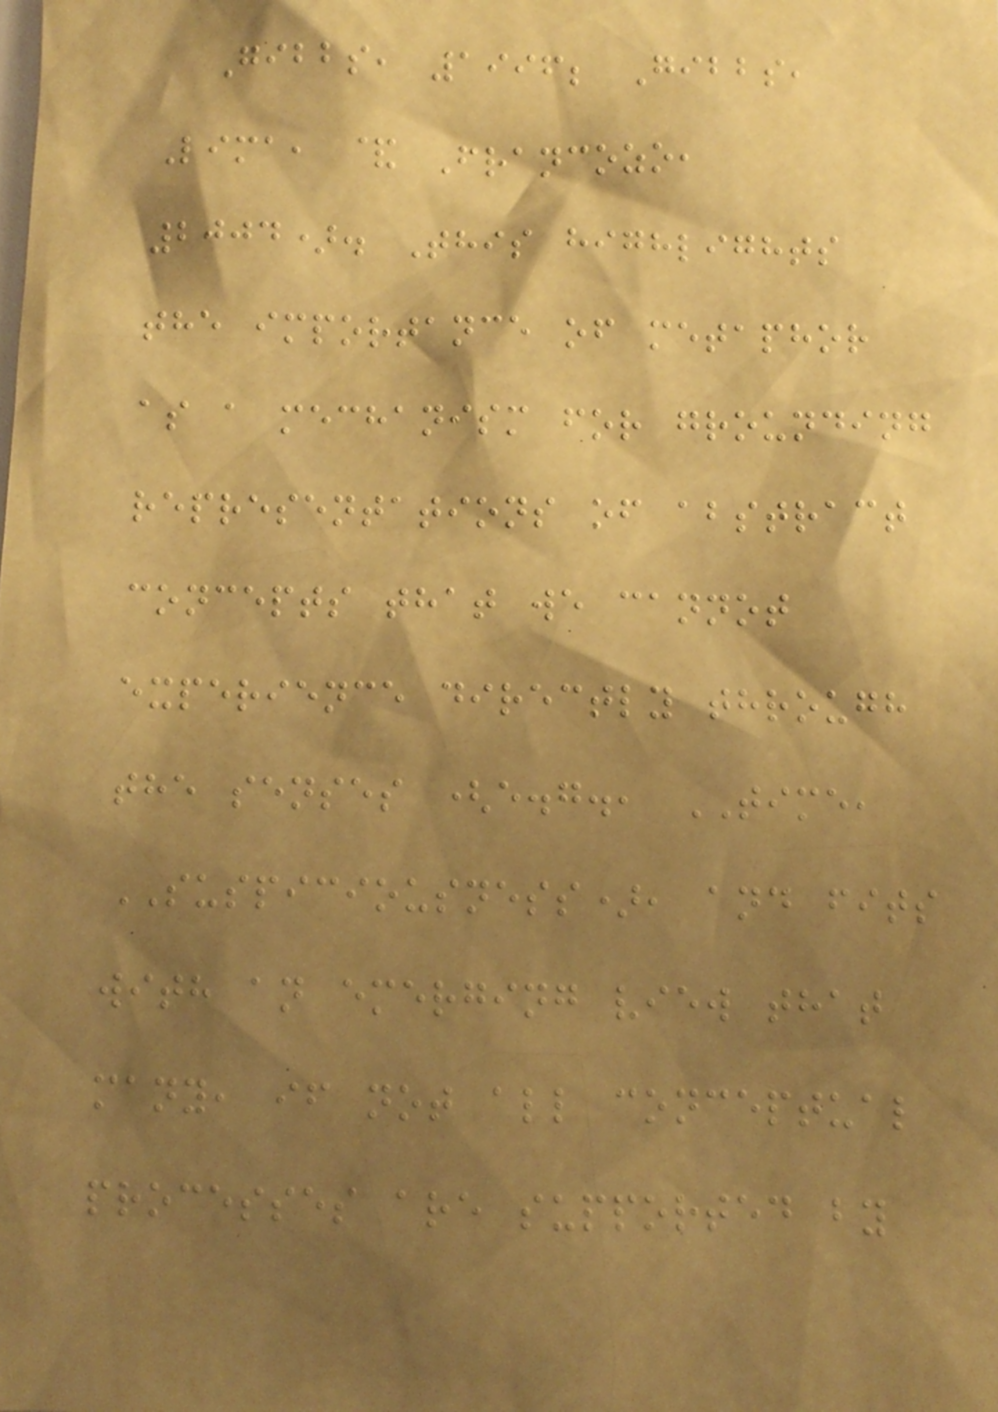Gibbs, 1996; Gibbs,
Lima, & Francozo,
2004). This highlights
the importance of metaphor
as a mechanism for grounding
representations of abstract
concepts that we cannot
experience directly through
the senses (e.g., TIME,
SUSPICIOUSNESS), and fits
with an emerging view that
many, if not all conceptual
processes are supported by
